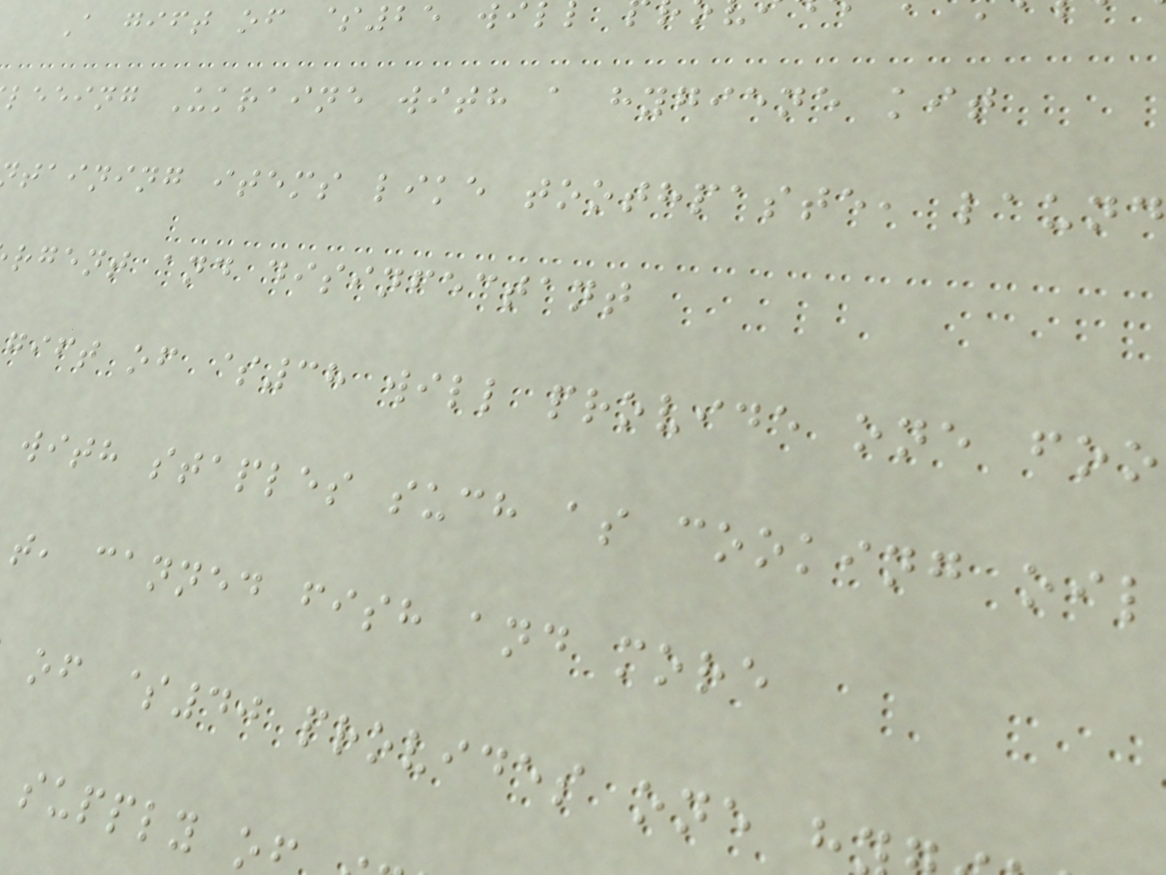A gift of $25 wi
leeing Ukraine with a hygiene kit
taining items like toothpaste, laund
rgent and disinfectant
gift of $38 will provide one foo
with staples such as cooking oil
t, canned fish and more
of $40 provides one h
